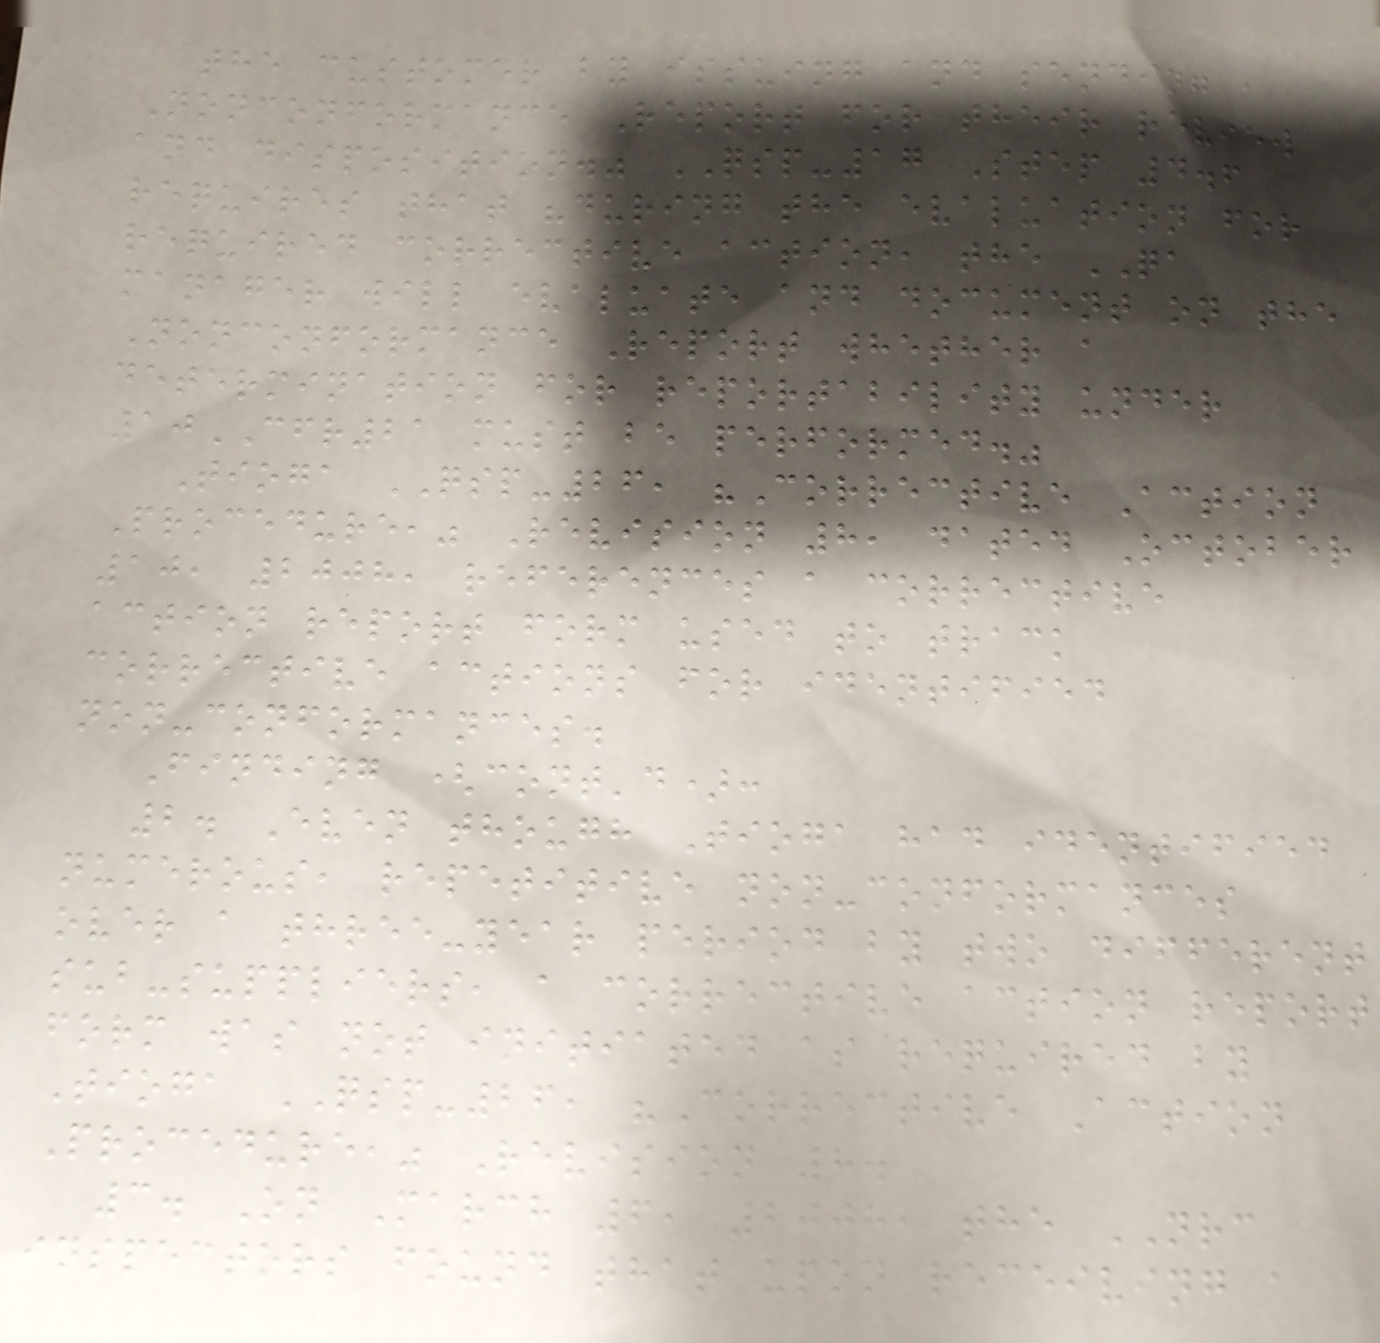the customer by issuing and sending a
Nonconformance Report for their review
and disposition." QSP-17 Step 4.6
requires that "during the evaluation for
required corrective action, the QA
manager will evaluate and document on the
Nonconformance Report whether a
determination for reportability under
10CFR21 must be performed."
Tioga QSP-26, "Corrective Action
Procedure," Revision 8, dated October
10, 2008, references a corrective
action report form used to track
corrective actions for identified
non-conformances.
Finding (cont'd):
2. Even though Tioga had identified
numerous, repetitive non-conformances
over a three-year period by two different
sub-suppliers, a corrective action report
form was not initiated as required by
Tioga QSP-26, "Corrective Action
Procedure," Revision 8.
3. On March 6, 2008, the NRC
inspectors found that upon receiving a
